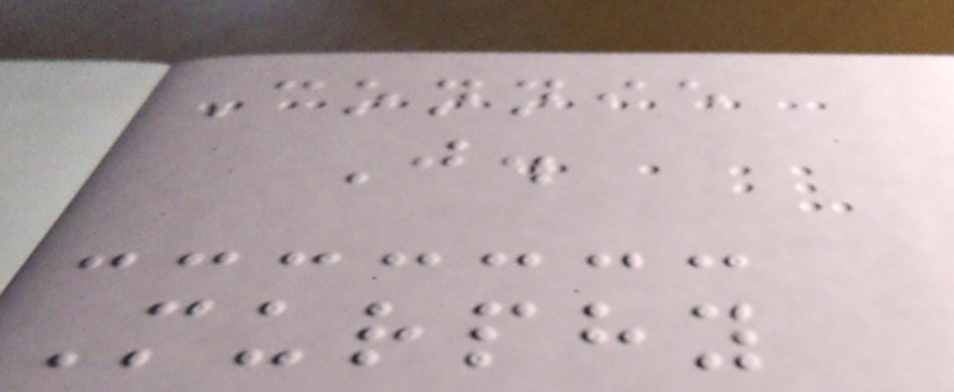Connie
J.
Murphy
